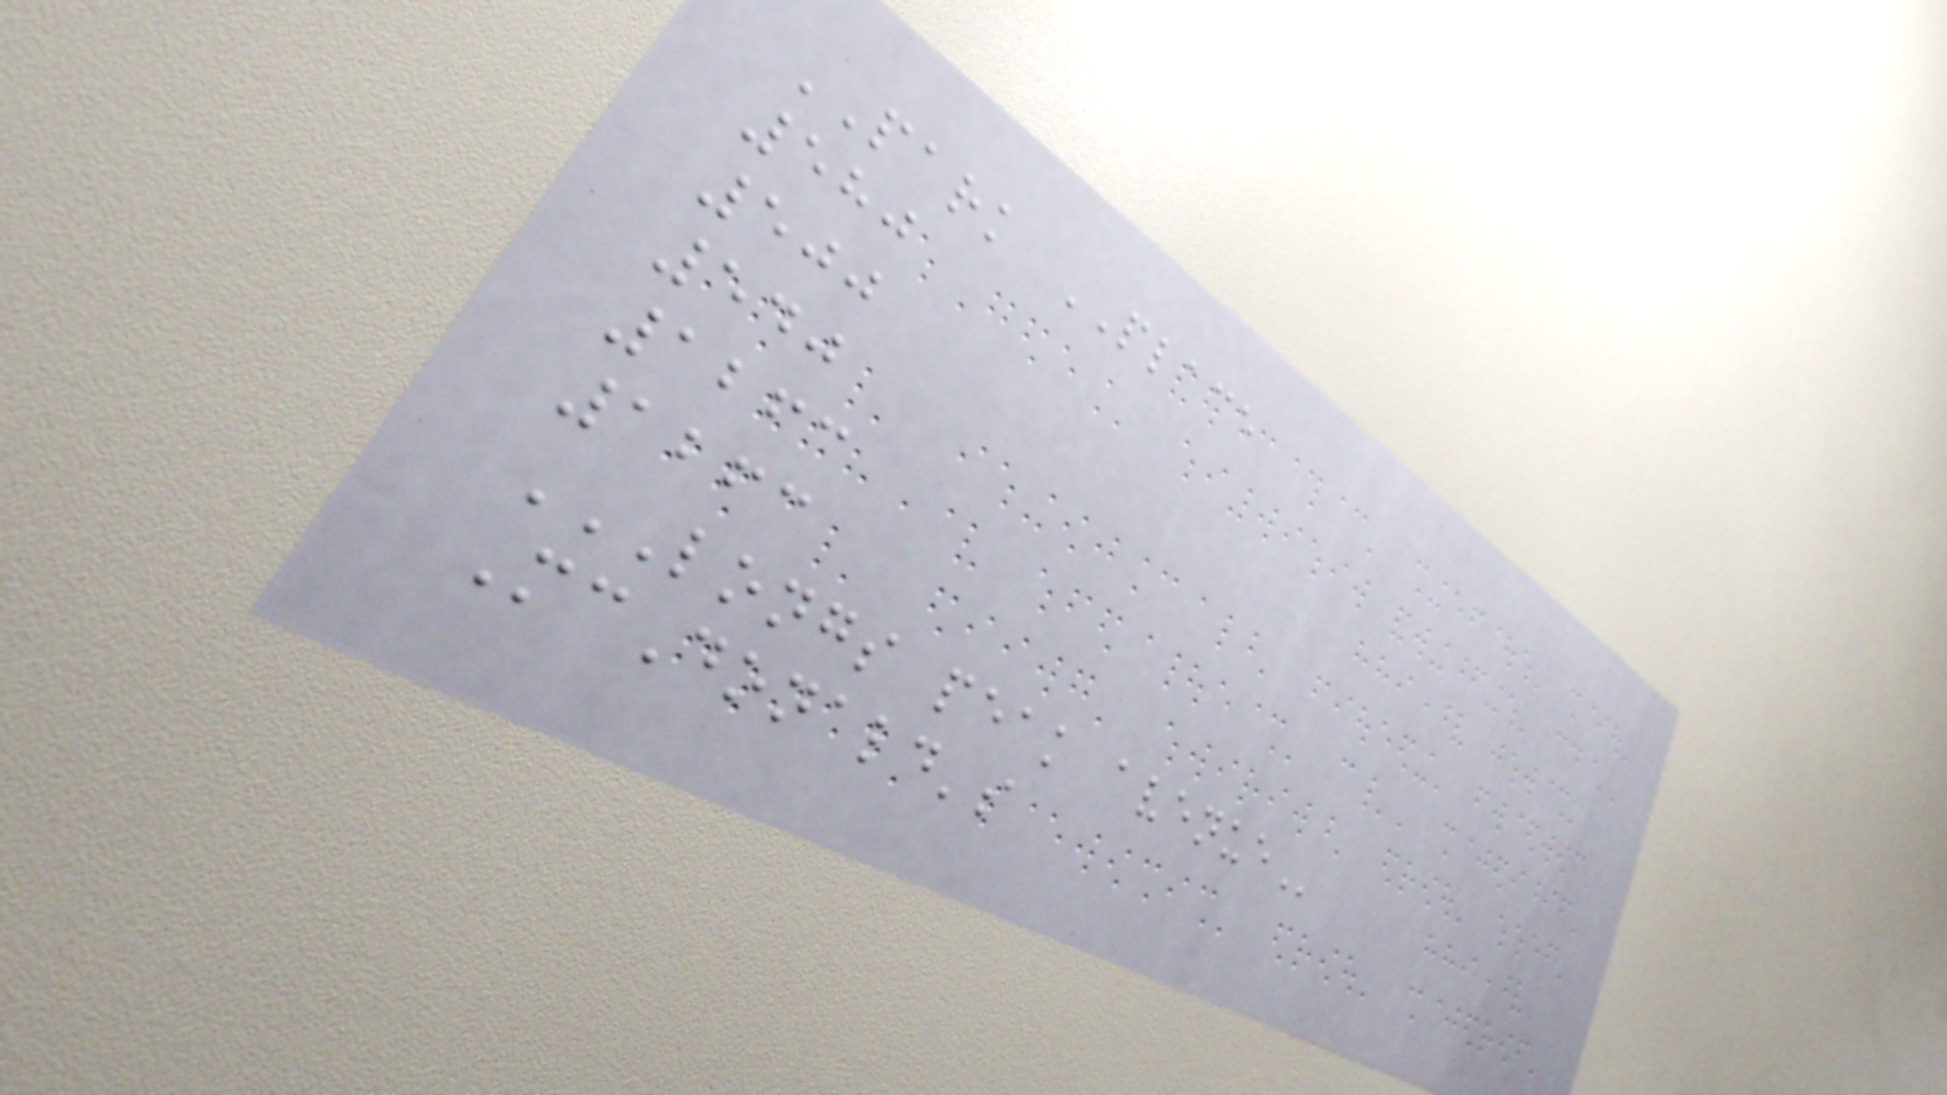PARK PLACE
580
500
540
1263
1263
LONGS PEAK AVENUE
McDonald's
